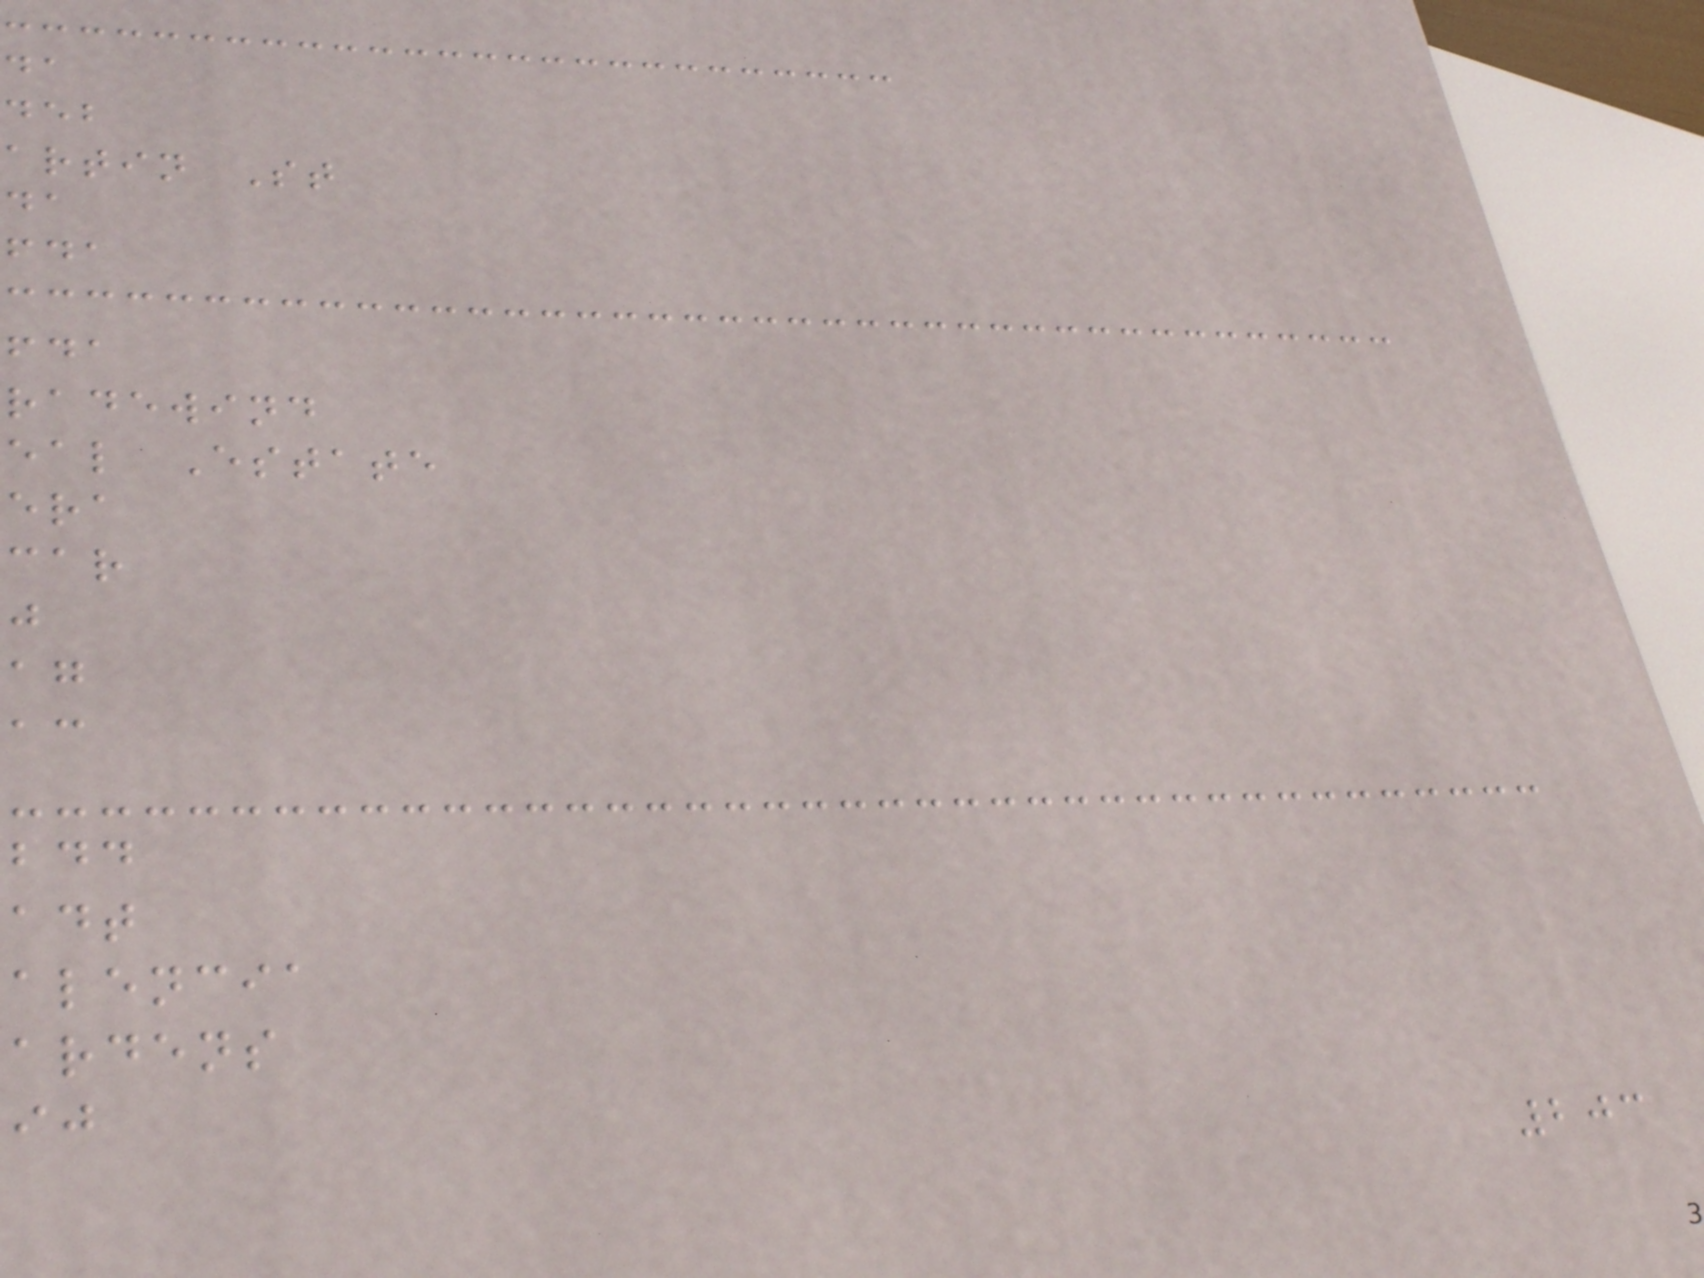artin St
radewind
eal Estate
alencia
ardens
203
